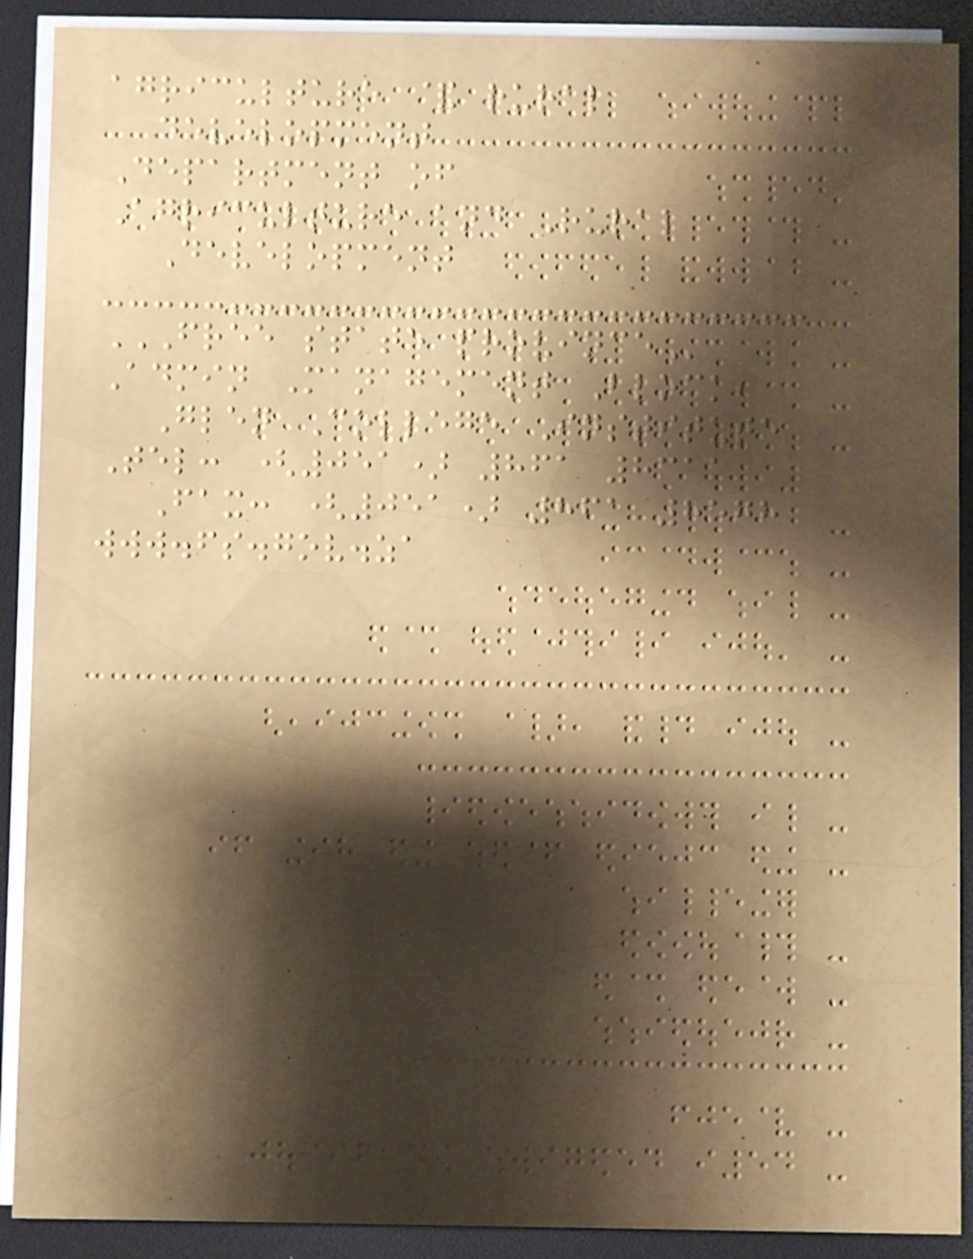agriculture & rural
development
Department of
Agriculture and Rural
Development
FREE STATE PROVINCE
Admin Management Block,
Glen College Institute
Tel: (051) 861 8311
Fax: (051) 861 8578
www.fs.gov.za
